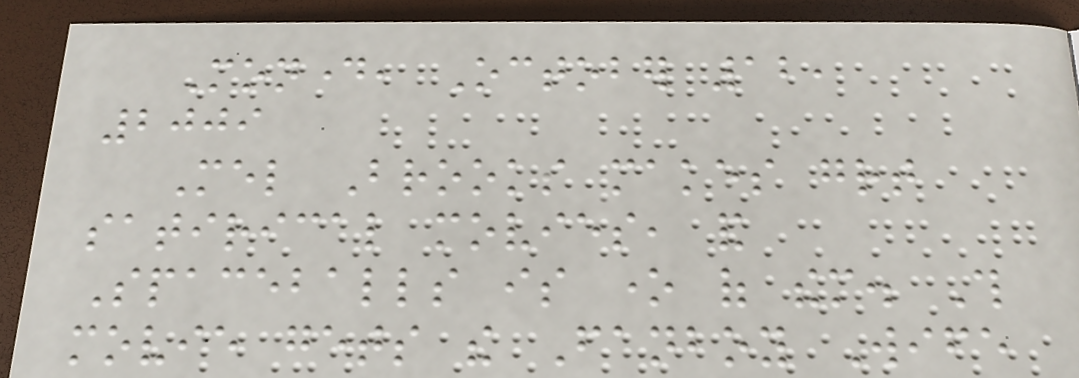Monday, October 12,
2009
Mel Brooks makes great
satirical movies, and
Spaceballs is one of them. This
movie gets the Fanboy Wife
